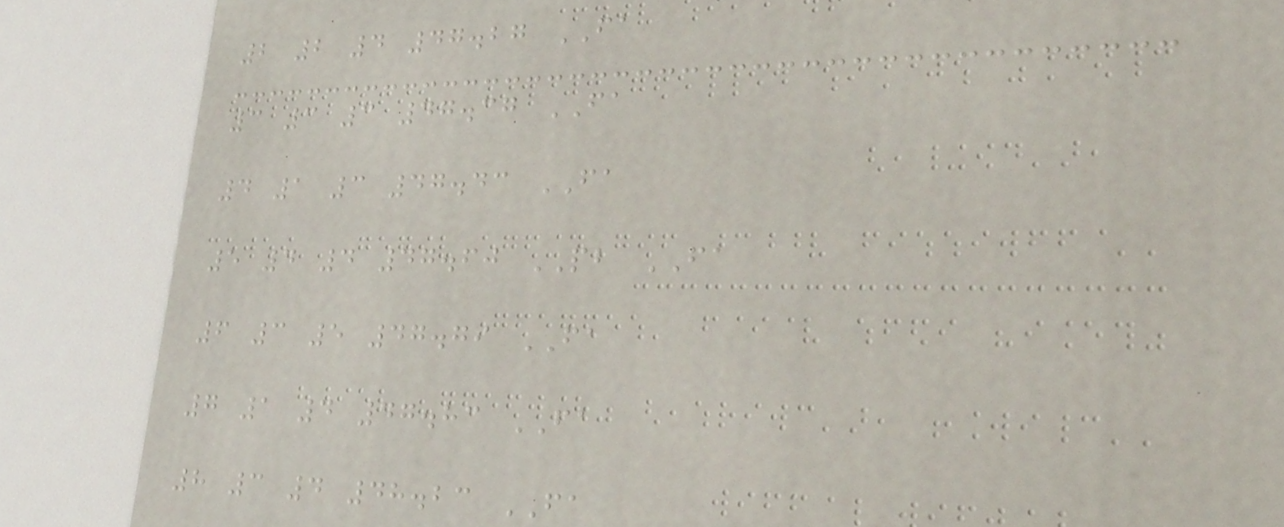2 2 4 47.27 FA
3 3 3 47.37 FA
4 1 3 47.43 FA
5 4 4 47.60 PB FA
6 3 5 47.79 FA
7 1 4 47.83 FA
8 3 4 48.23 FA
